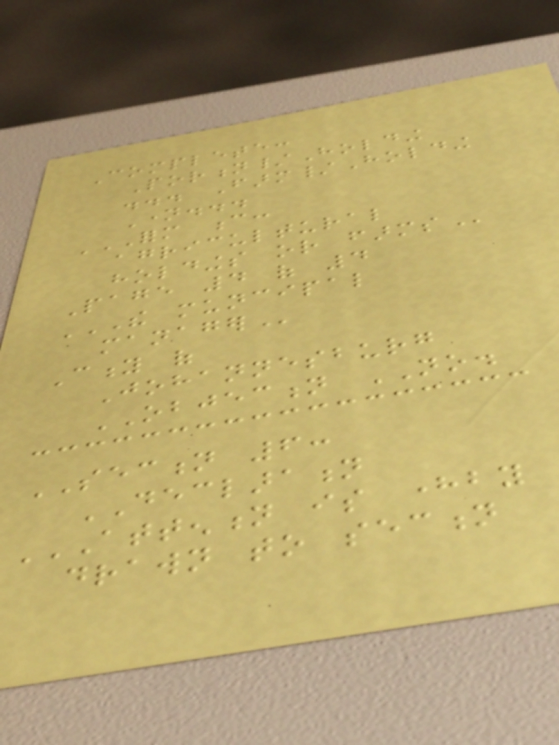Complete:
Portion/Holding
... Farm/Holding
Name...
FORM C:
AGRICULTURAL
HOLDINGS OR FARMS
Page 4 of 4
THE MUNCIPAL
MANAGER
City of
Johannesburg
OBJECTION NO.
SECTION 6:
DECLARATION
ATTENTION IS HEREBY
DRAWN TO SECTION
